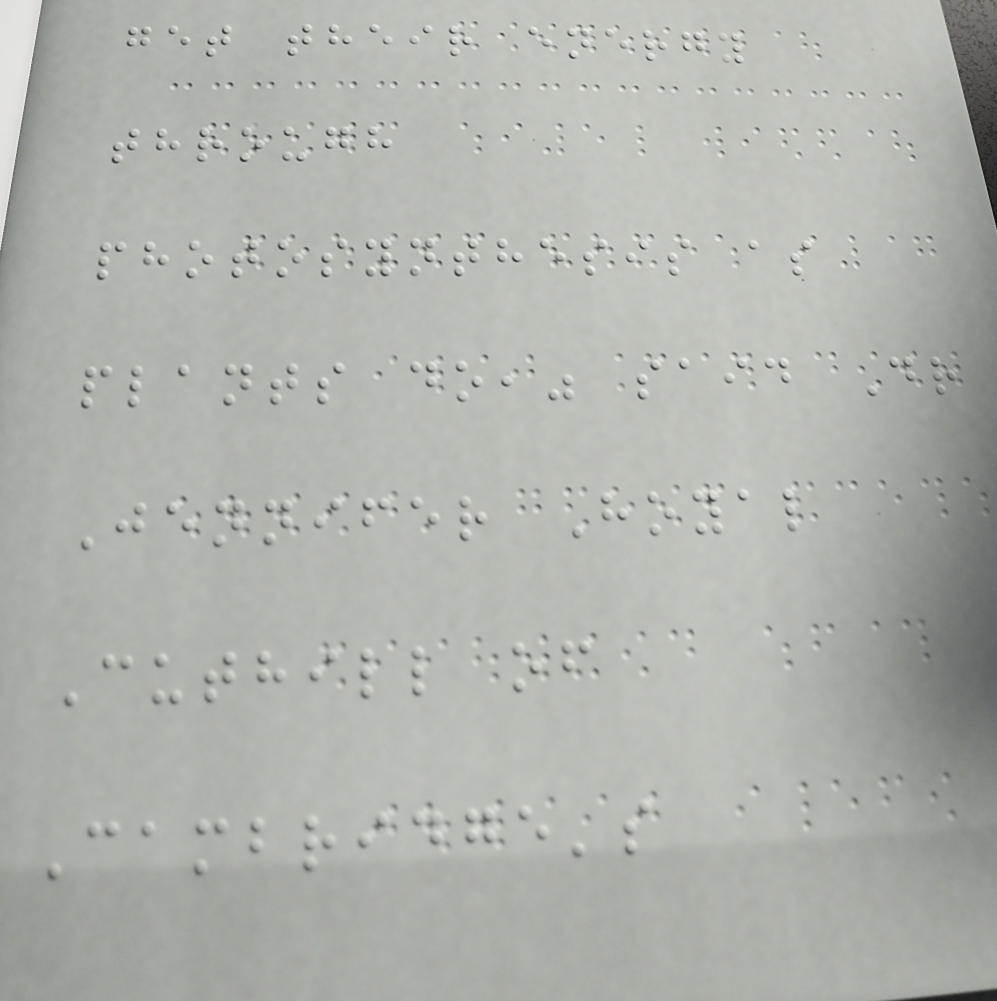get their energy
through
photosynthesis as
plants do," said Dr
Jennifer Hoyal
Cuthill of
Cambridge's
